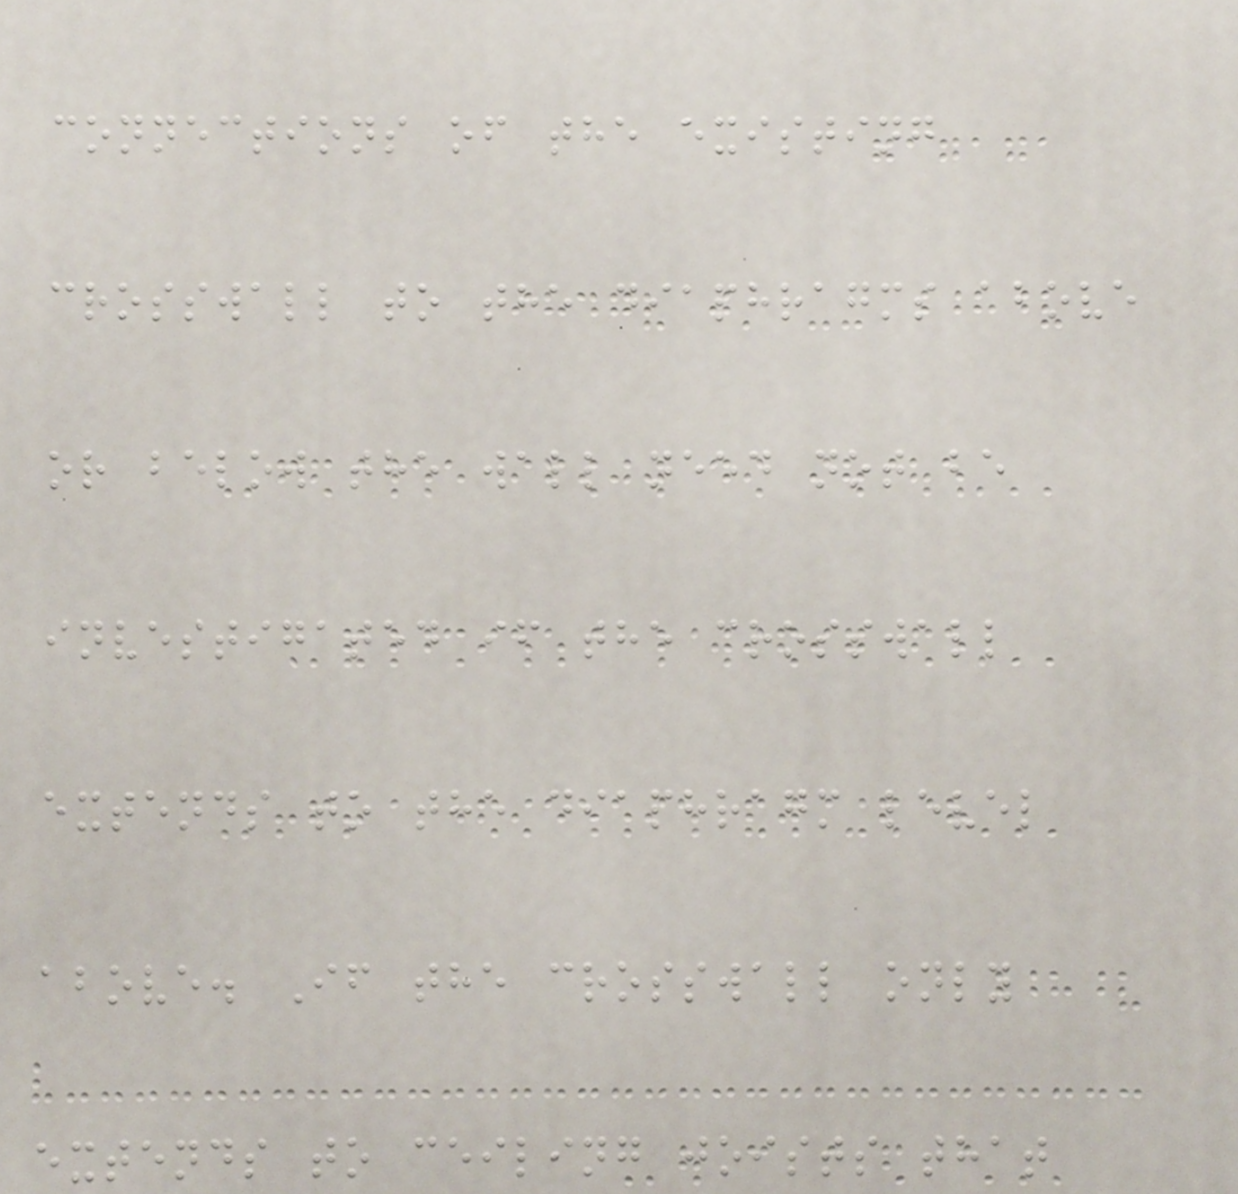connections of the existing
crosswall to the diaphragms above
or below the wall need not be
investigated if the crosswall
extends to the diaphragm level
above. If the crosswall only
extends to ceiling joists that
